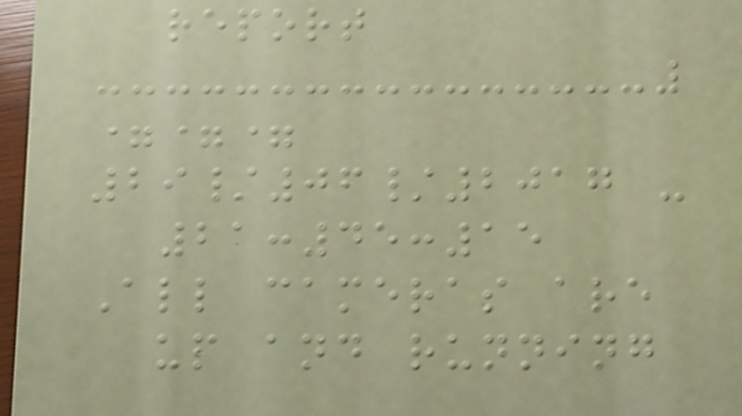report
===
29/06/2017 -
21:45:15
All cameras are
up and running
